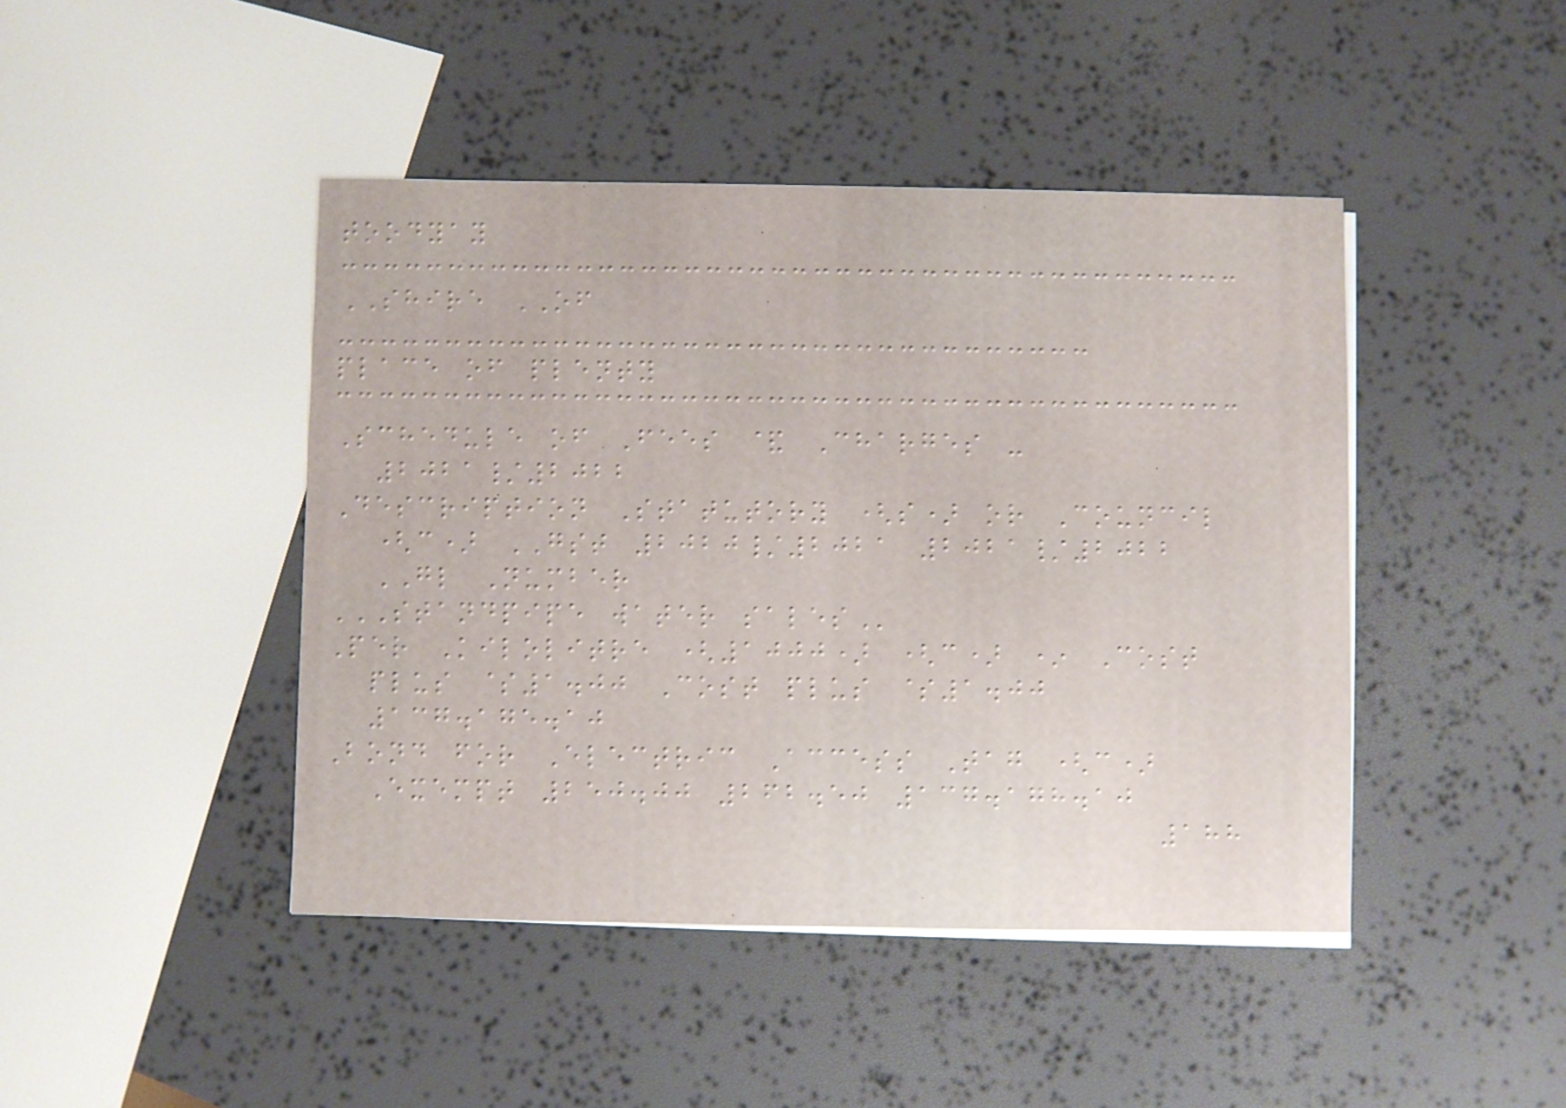toodyay
SHIRE OF
place of plenty
Schedule of Fees & Charges -
2021/2022
Description Statutory (s) or Council
(c) GST 2020/2021 2021/2022
GL Number
STANDPIPE WATER SALES
Per Kilolitre (1000) (c) * Cost
plus $1.00 Cost plus $1.00
137.175.10
Bond for Electric Access Tag (c)
Exempt 250.00 262.50 137.178.10
188
